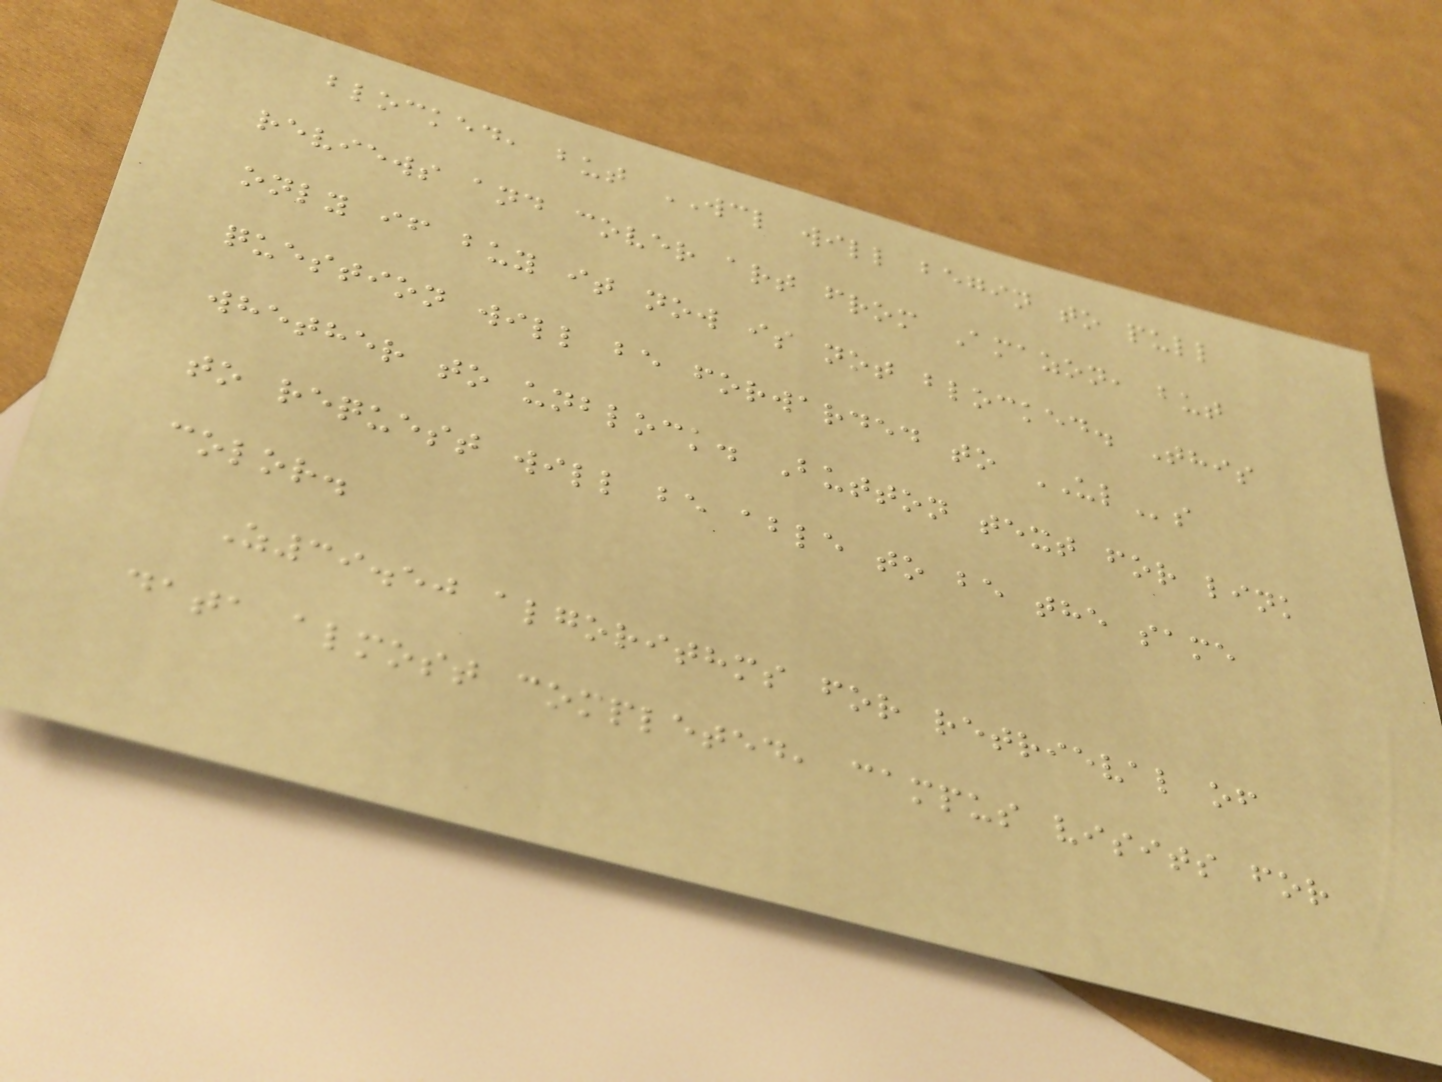blocked, but WCL will begin to pull
reviews and cover art from Amazon, but
only if buy it now is not blocked. This
question will be forwarded to ULs
whether to unblock. Button text for link
to request will be able to be the same
color.
Z39.50 algorithms for retrieval of
data almost completed, campus visits for
